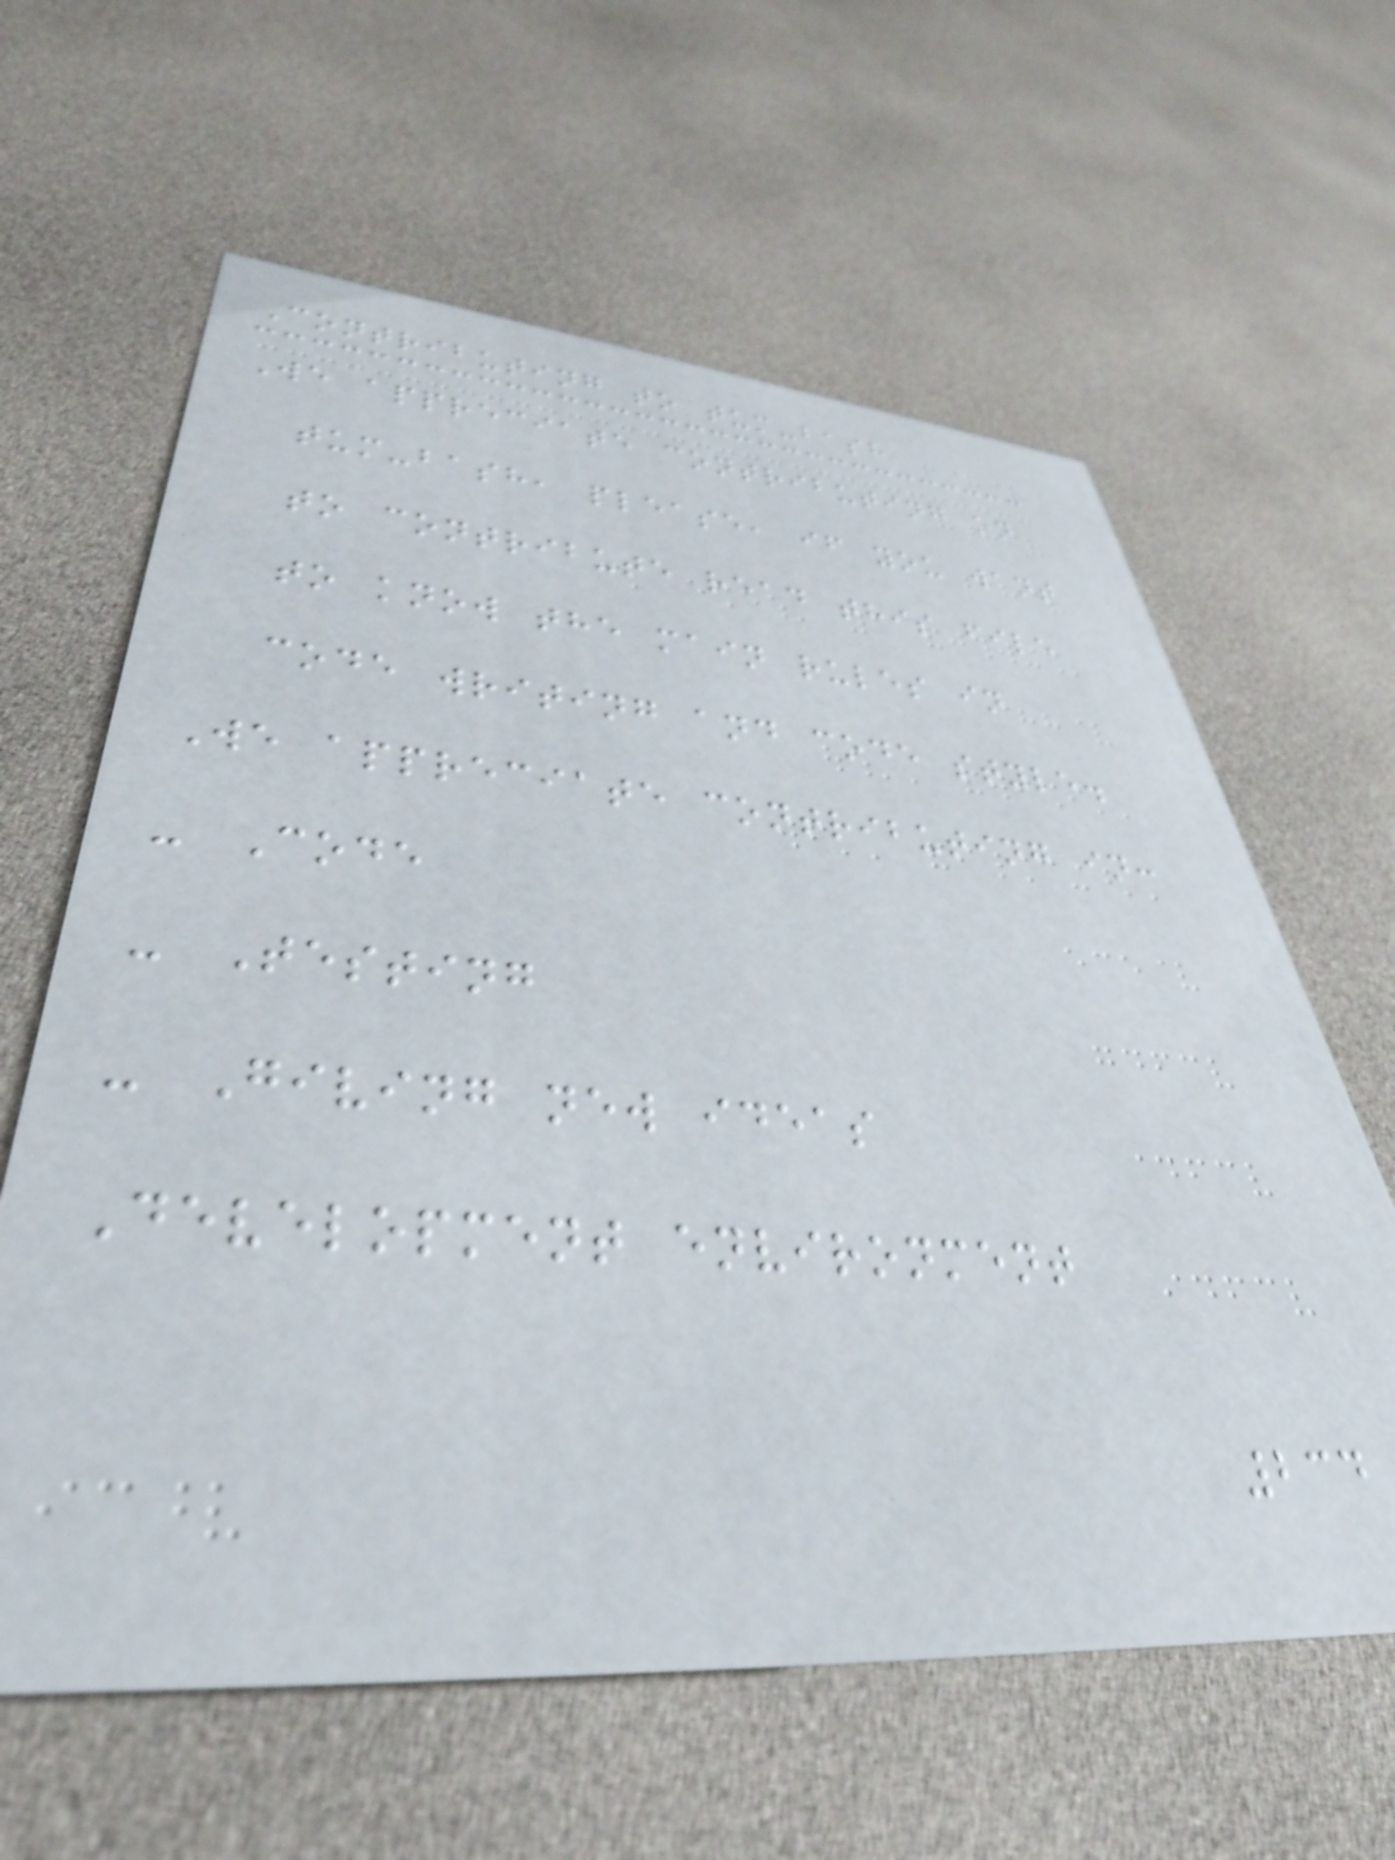Contributing to tum-bash
We appreciate contributing on
tum-bash, please, if you want
to contribute read this file
to know the main rules in
code writing and code style.
We appreciate contributing in:
- Code
- Testing
- Giving new ideas
Development environment
234
